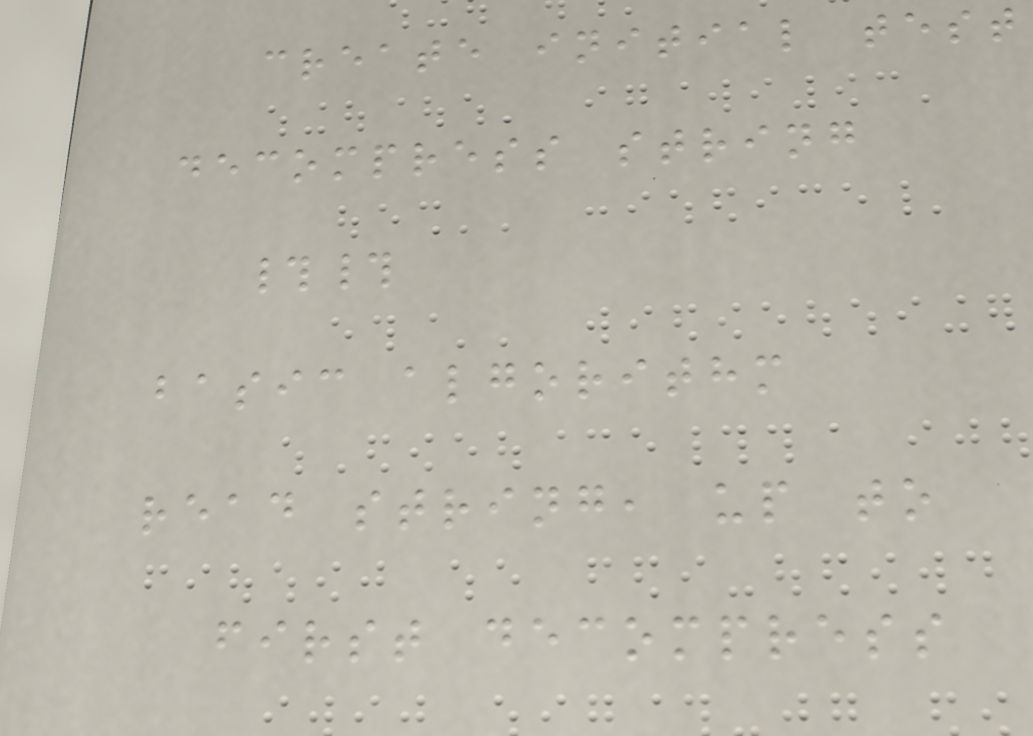create initial test
decompress string
##
basic algorithm
read string, up to
first decompress
